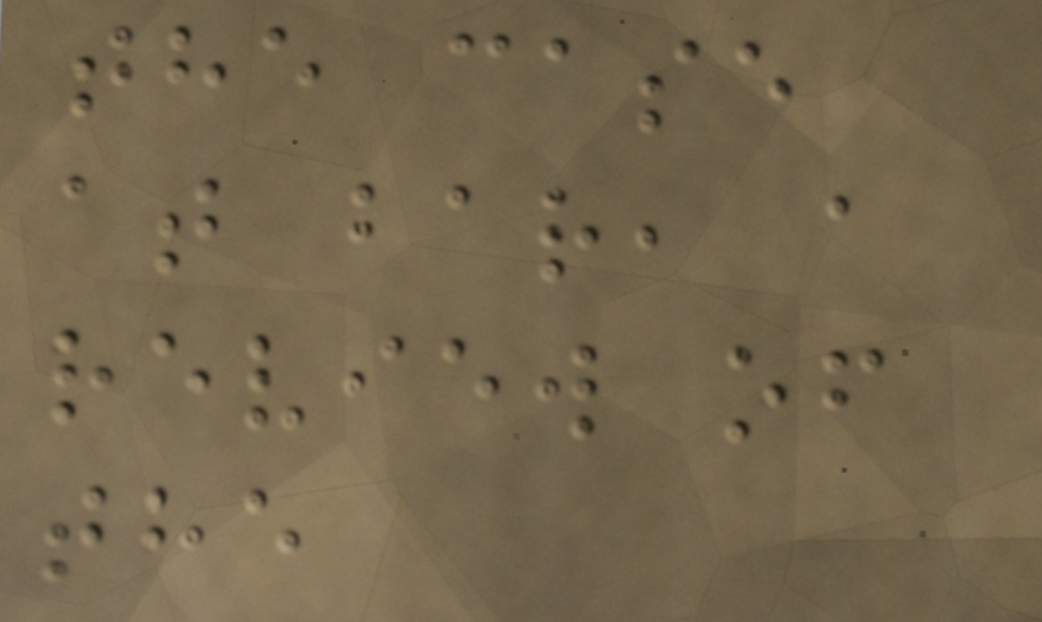the case
at bar, a
review of
the
